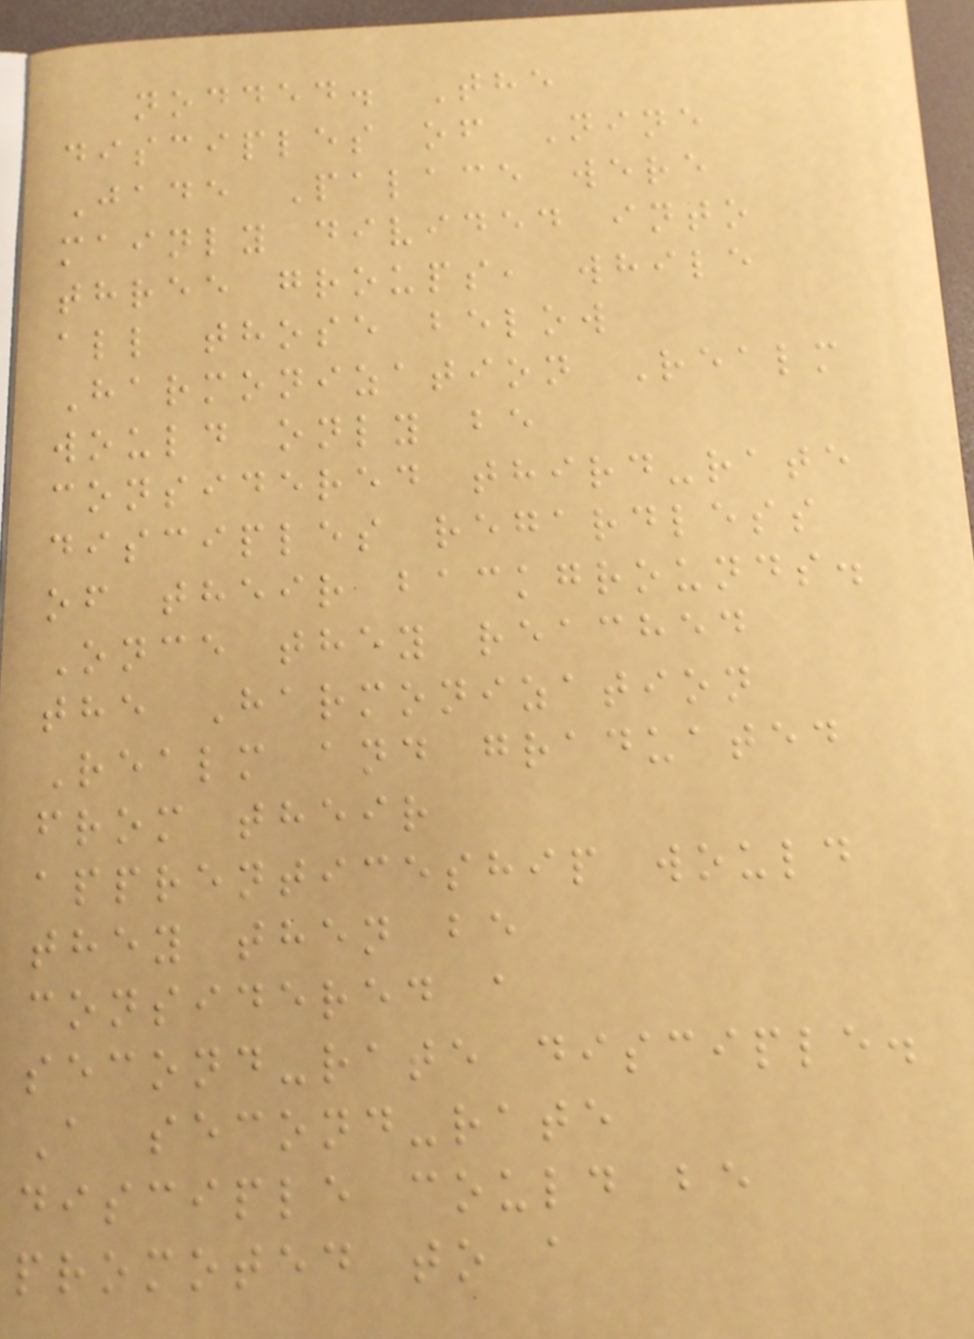nodded. The
disciples of Nine
Jade Palace were
mainly divided into
three groups, while
all those below
Harmonization Realm
would only be
considered third-rate
disciples regardless
of their backgrounds.
Once they reached
the Harmonization
Realm and graduated
from their
apprenticeship would
they then be
considered a
second-rate disciple.
A second-rate
disciple could be
promoted to a
